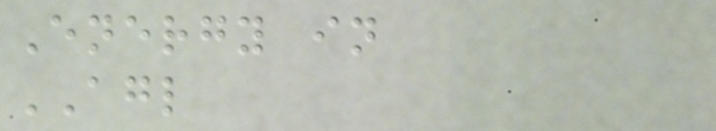Energy in
AGL
